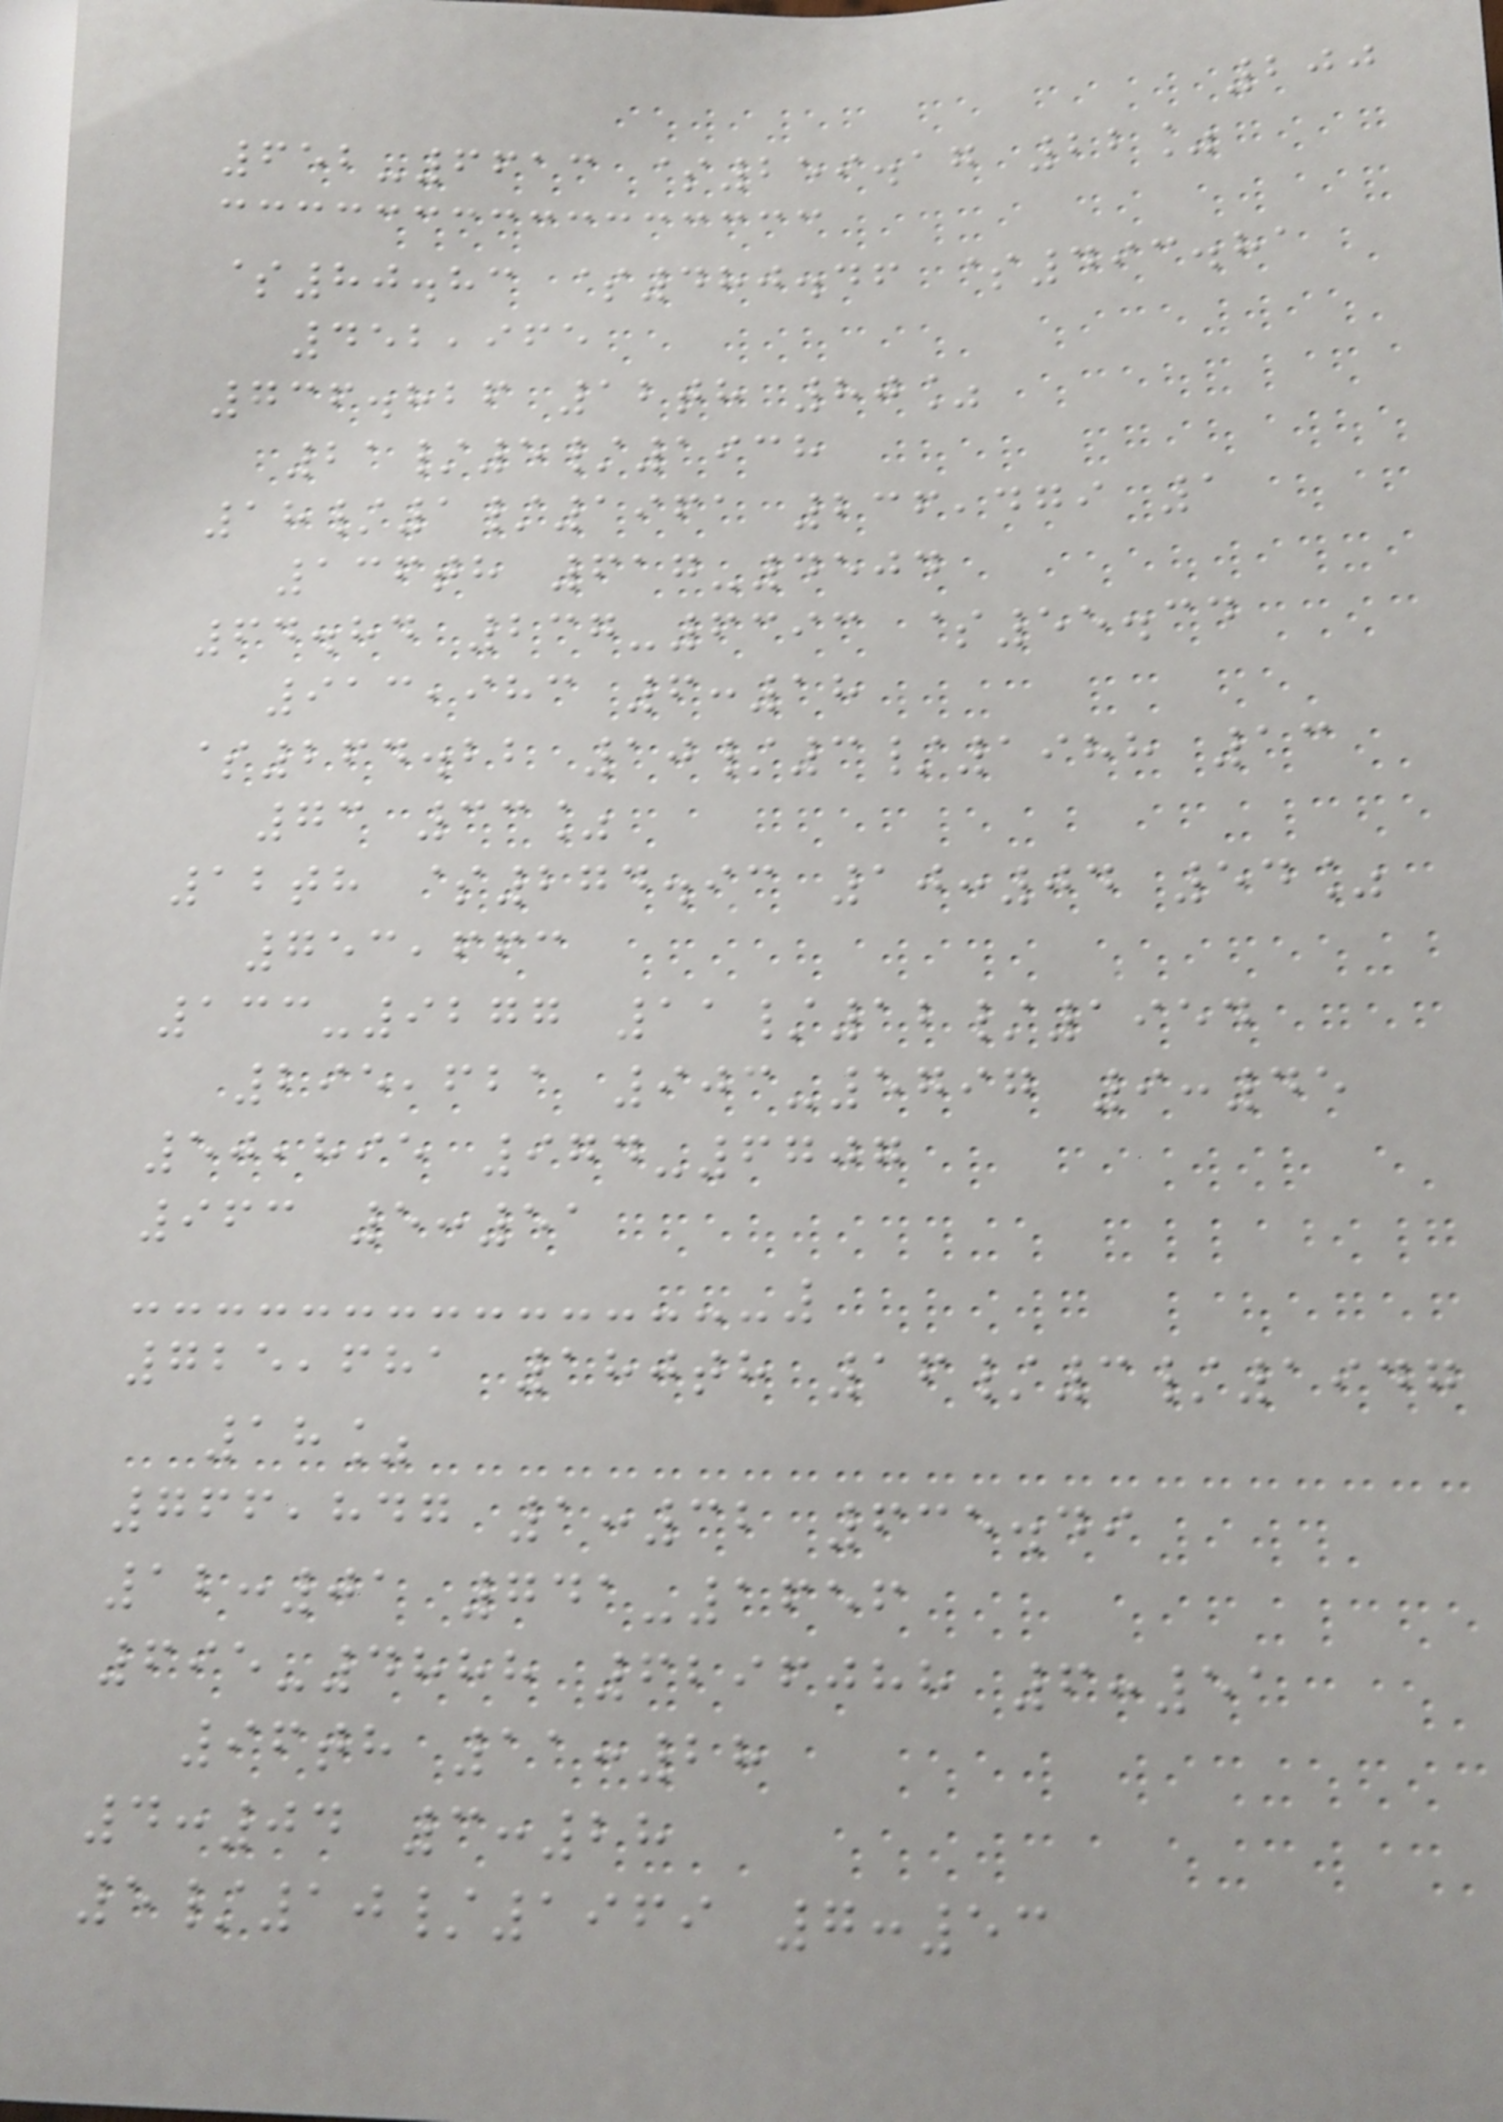200
652-6613 $259.17 22%
$80.83 $480.46 $493.81
452,965
736.826 12th 80%
21/5/1938
18/1/1961 236,479 1
136th 617-4504
64.84 237-6393 $55.34
913,983 6:18
$264.22 10/3/1988 13
73 33%
12th $274.93 10:04 54%
753,663
133-9277 11/12/1954
295,621 903-5797 9:45
50,895 974-6707
963 5:51
725,681 180th 16/3/1947
18%
766,847 1:32 635.49
12:01 741-1656
695-4888 6296088 6:51
96th 11:28
4:04 3:28
5/10/1969 7:53
